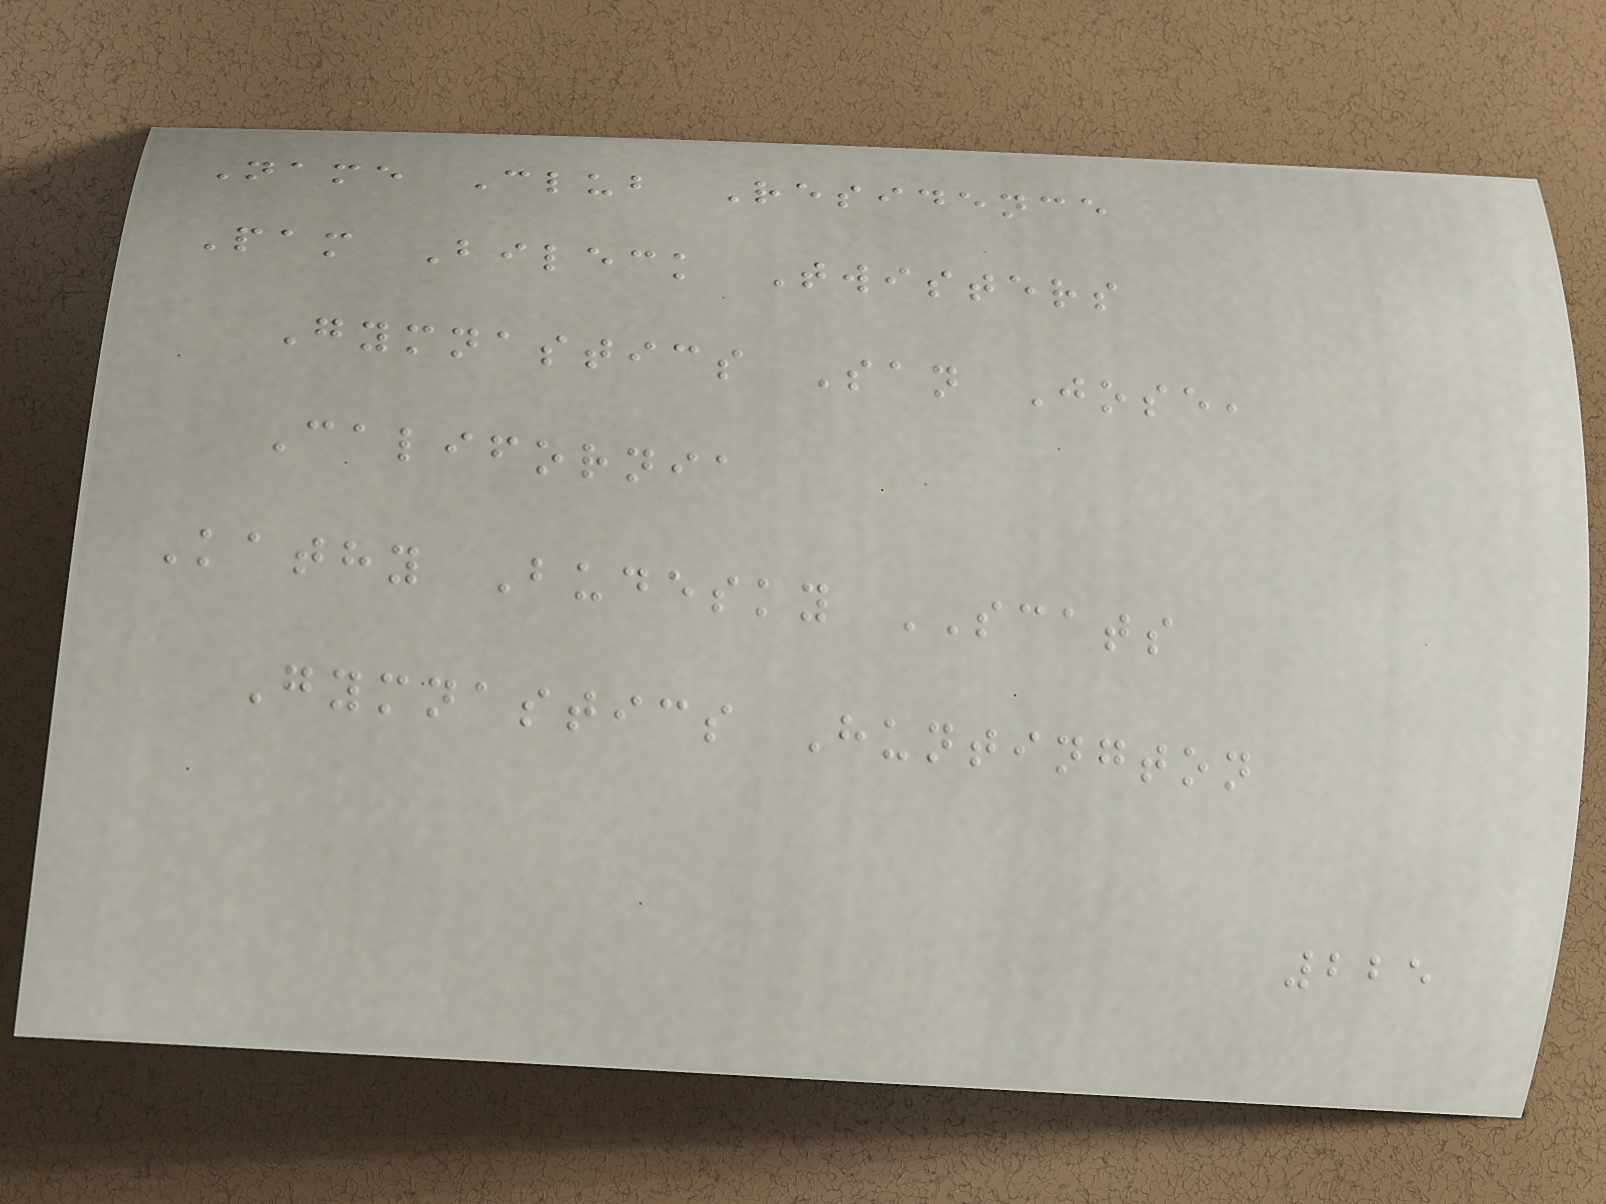Name Club Residence
Pam Bileck Twisters
Gymnastics San Jose,
California
Kathy Budesky SCATS
Gymnastics Huntington
225
